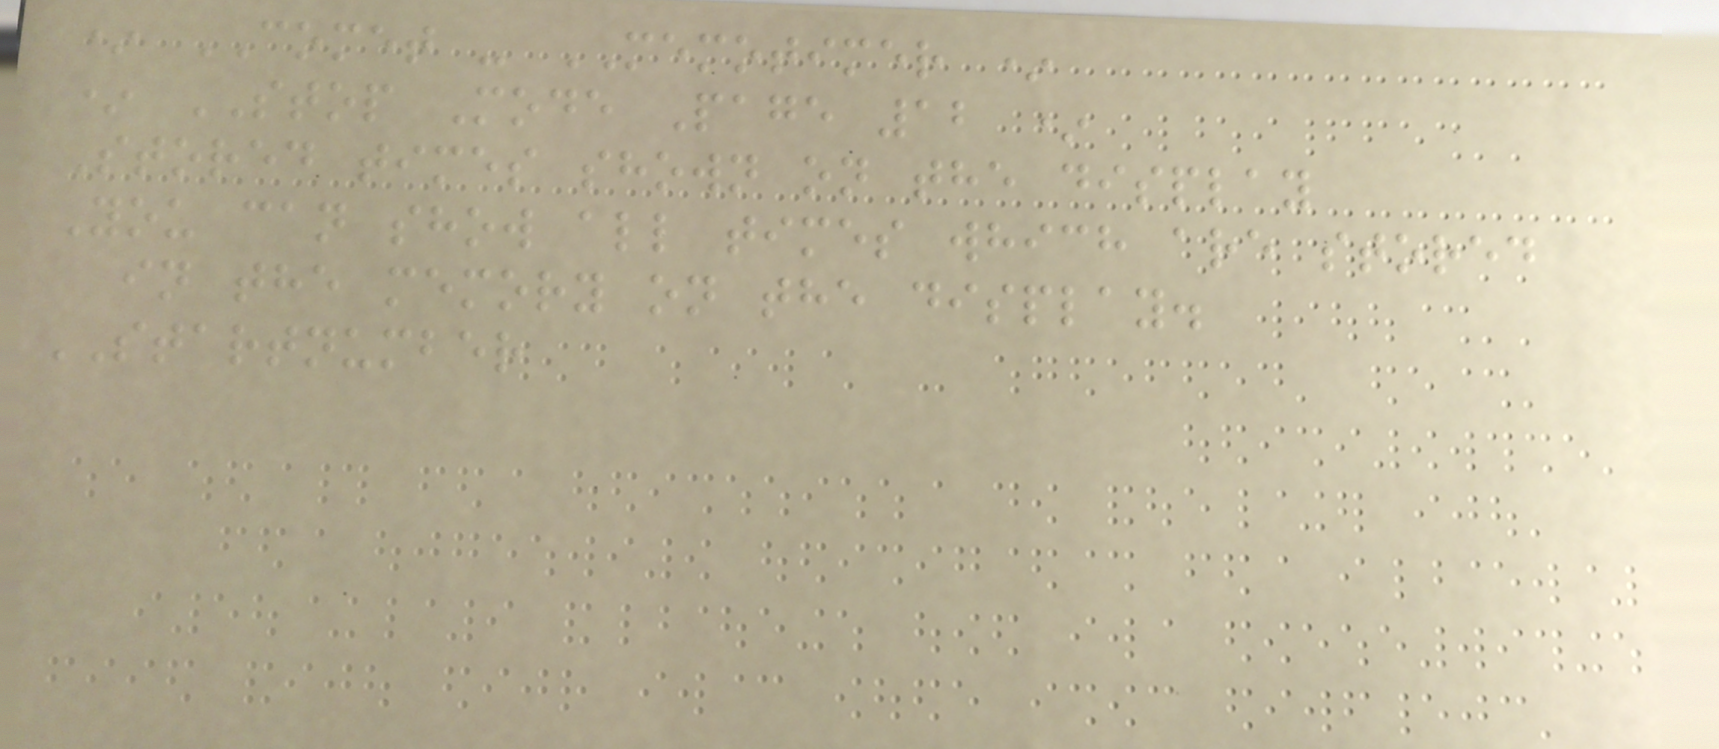* COMET - MEMOTIMER *
* STOP Mode Page 12 *
Stored times shown on the display
You can show all times which are stored
in the memory on the display.
STARTNUMBER
